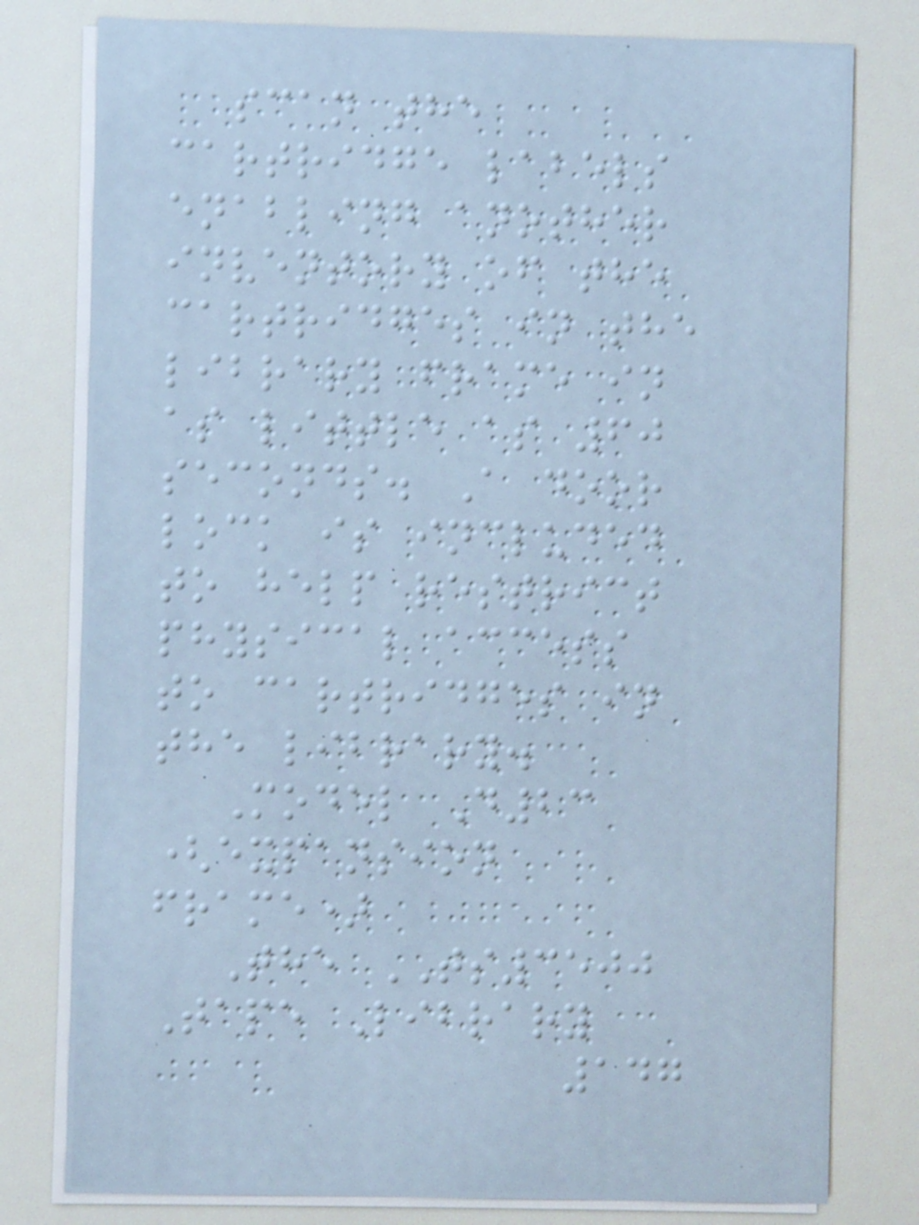scan the
cartridge labels
enabling another
inventory of the
cartridges in the
library frame in
as little as 60
seconds. A door
lock is included
to help restrict
physical access
to cartridges in
the library.
Model D23
(expansion
frame)
The TS3500
Tape Library
147
